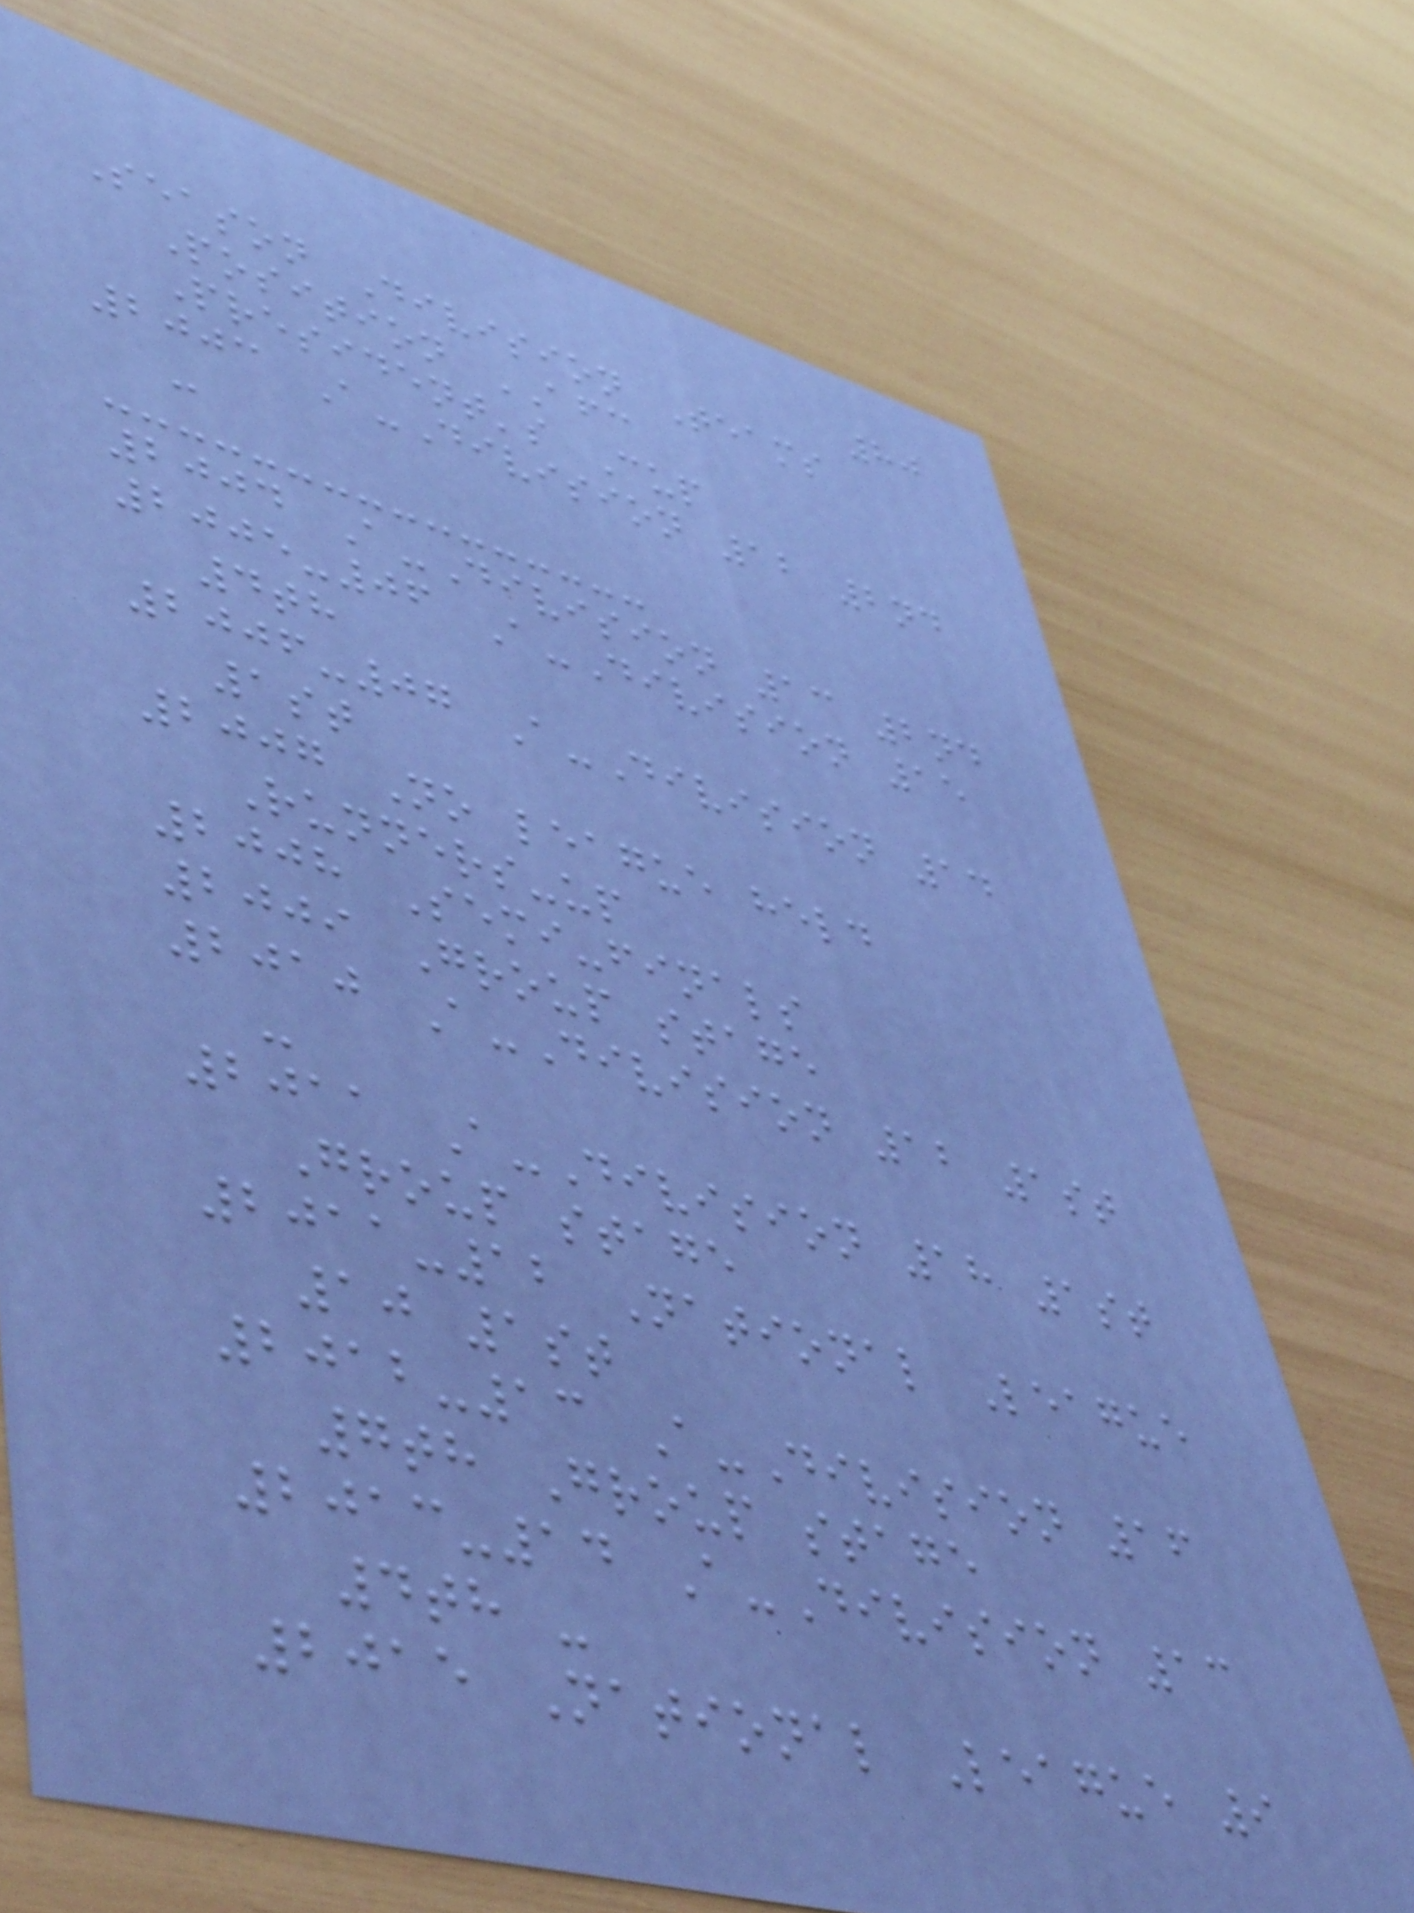80
Season Division Teams
Position AFC
President's Cup
2003 A-Division 12 2nd
-
2004 A-Division 13 2nd
2005-06 A-Division 15
4th
2006-07 A-Division 14
1st
2007 No league held
Runners-up
2008 Semi-finals
2009 Group stage
2010 A-Division 12 1st
-
2011 A-Division 18 1st
Group stage
2011-12 National League
10 1st
2012-13 A-Division 16
7th Group stage
2013-14 A-Division 13
4th -
2015 National League 9
